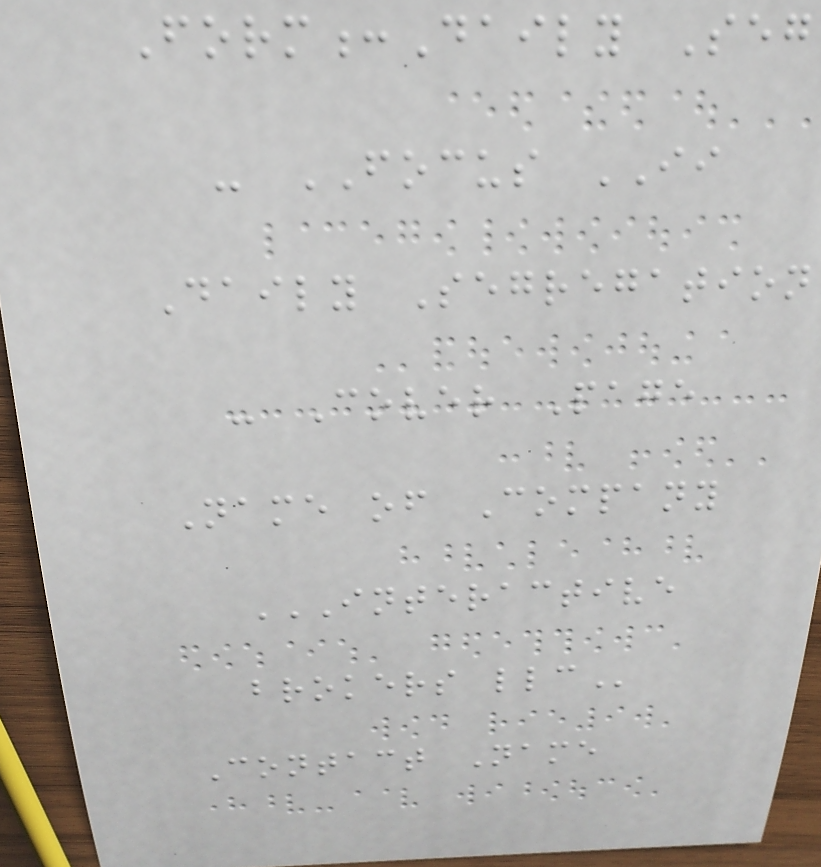Form:Daily Seg
- FOCUS II
Daily Segregation
- Cover Page
Name of Company
INTERACTIVE
BROKERS LLC
Contact Name
